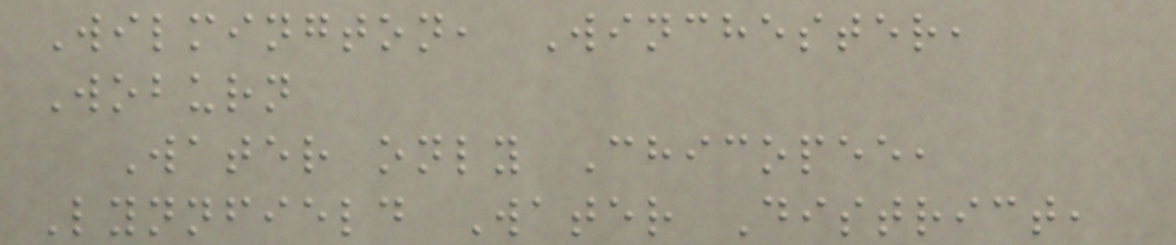Wilmington, Winchester,
Woburn
Water only Chicopee,
Lynnfield Water District,
